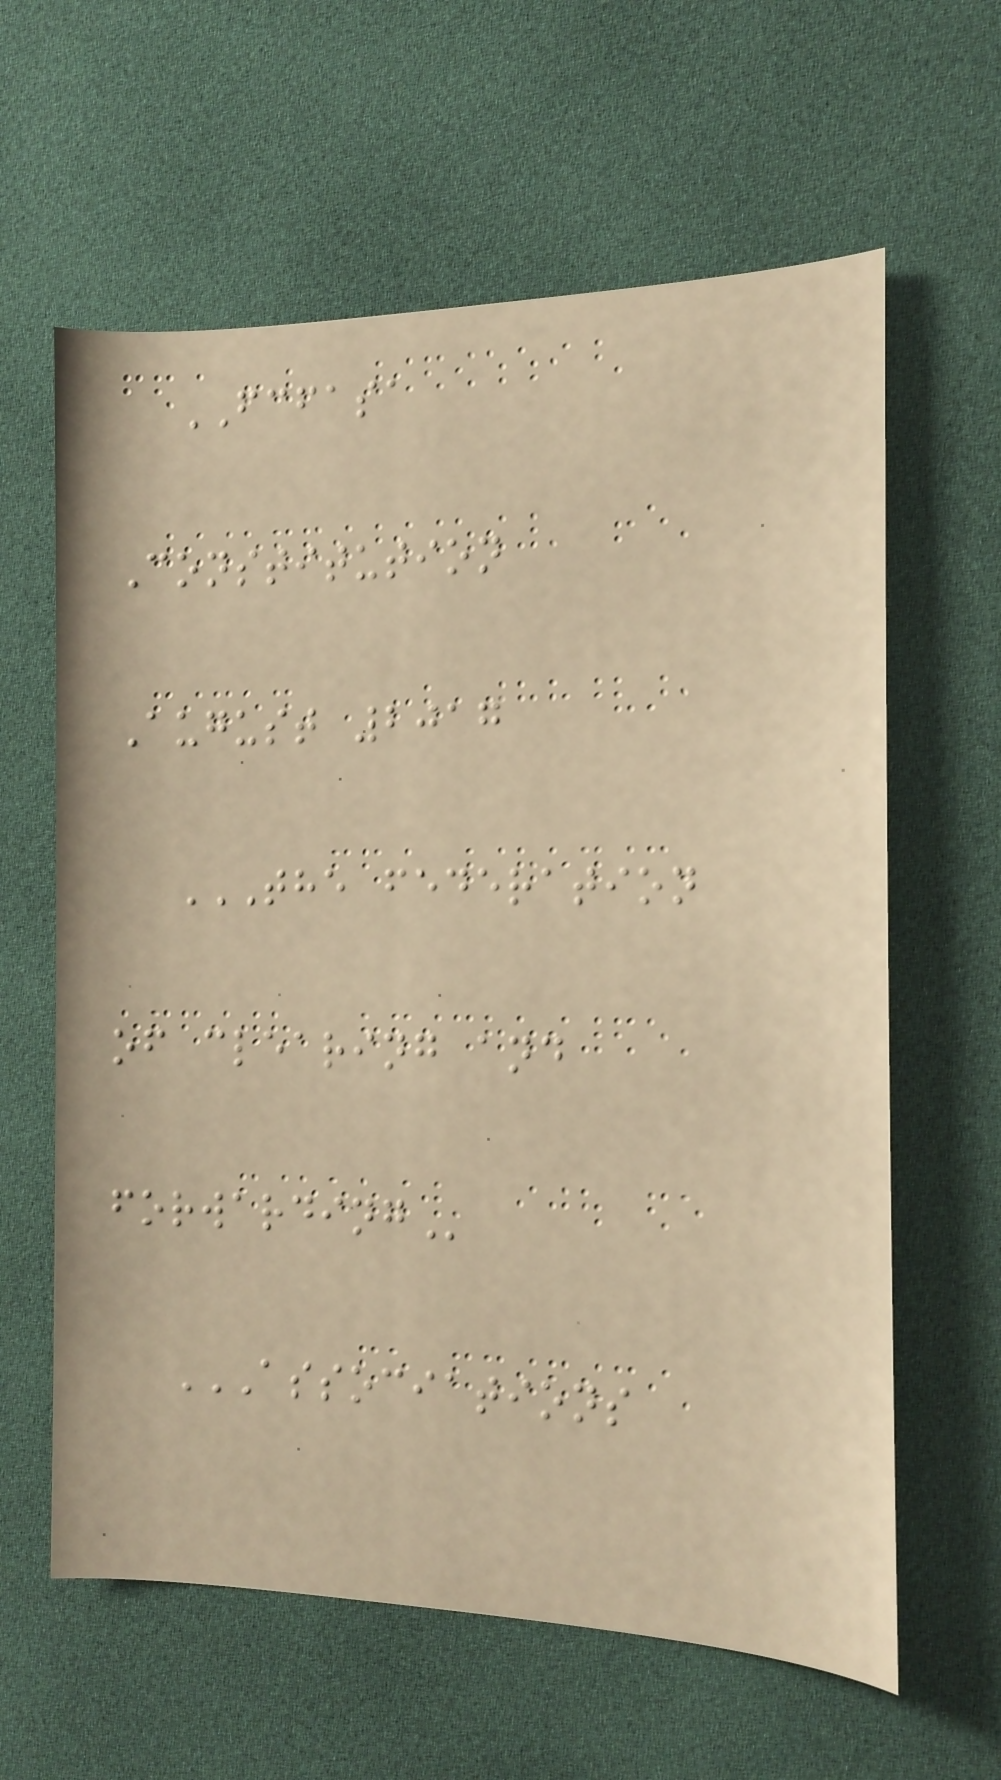FCFASA
Constitution
August 2017
THE FEDERATION
OF CLEARING AND
FORWARDING
ASSOCIATIONS
